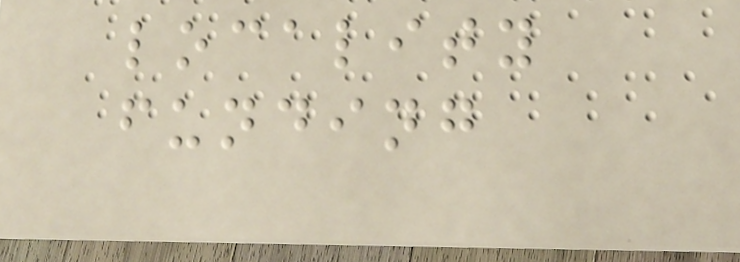locality
funding
